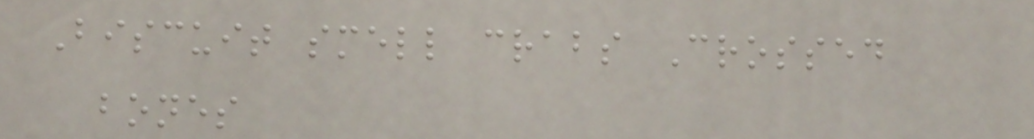Biscuit smell crabs Crossed
bones
